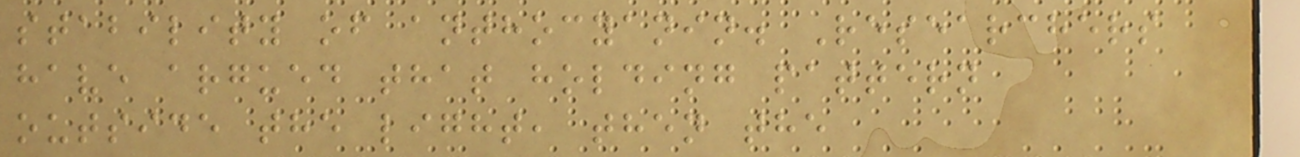stability of anthocyanin. Researchers
have argued that holding pattern
outside the light, then the
